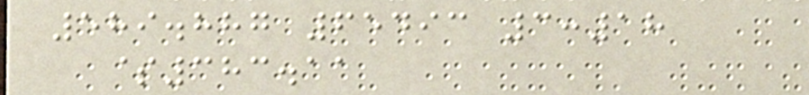589.887 65493 3:18
$383.11
